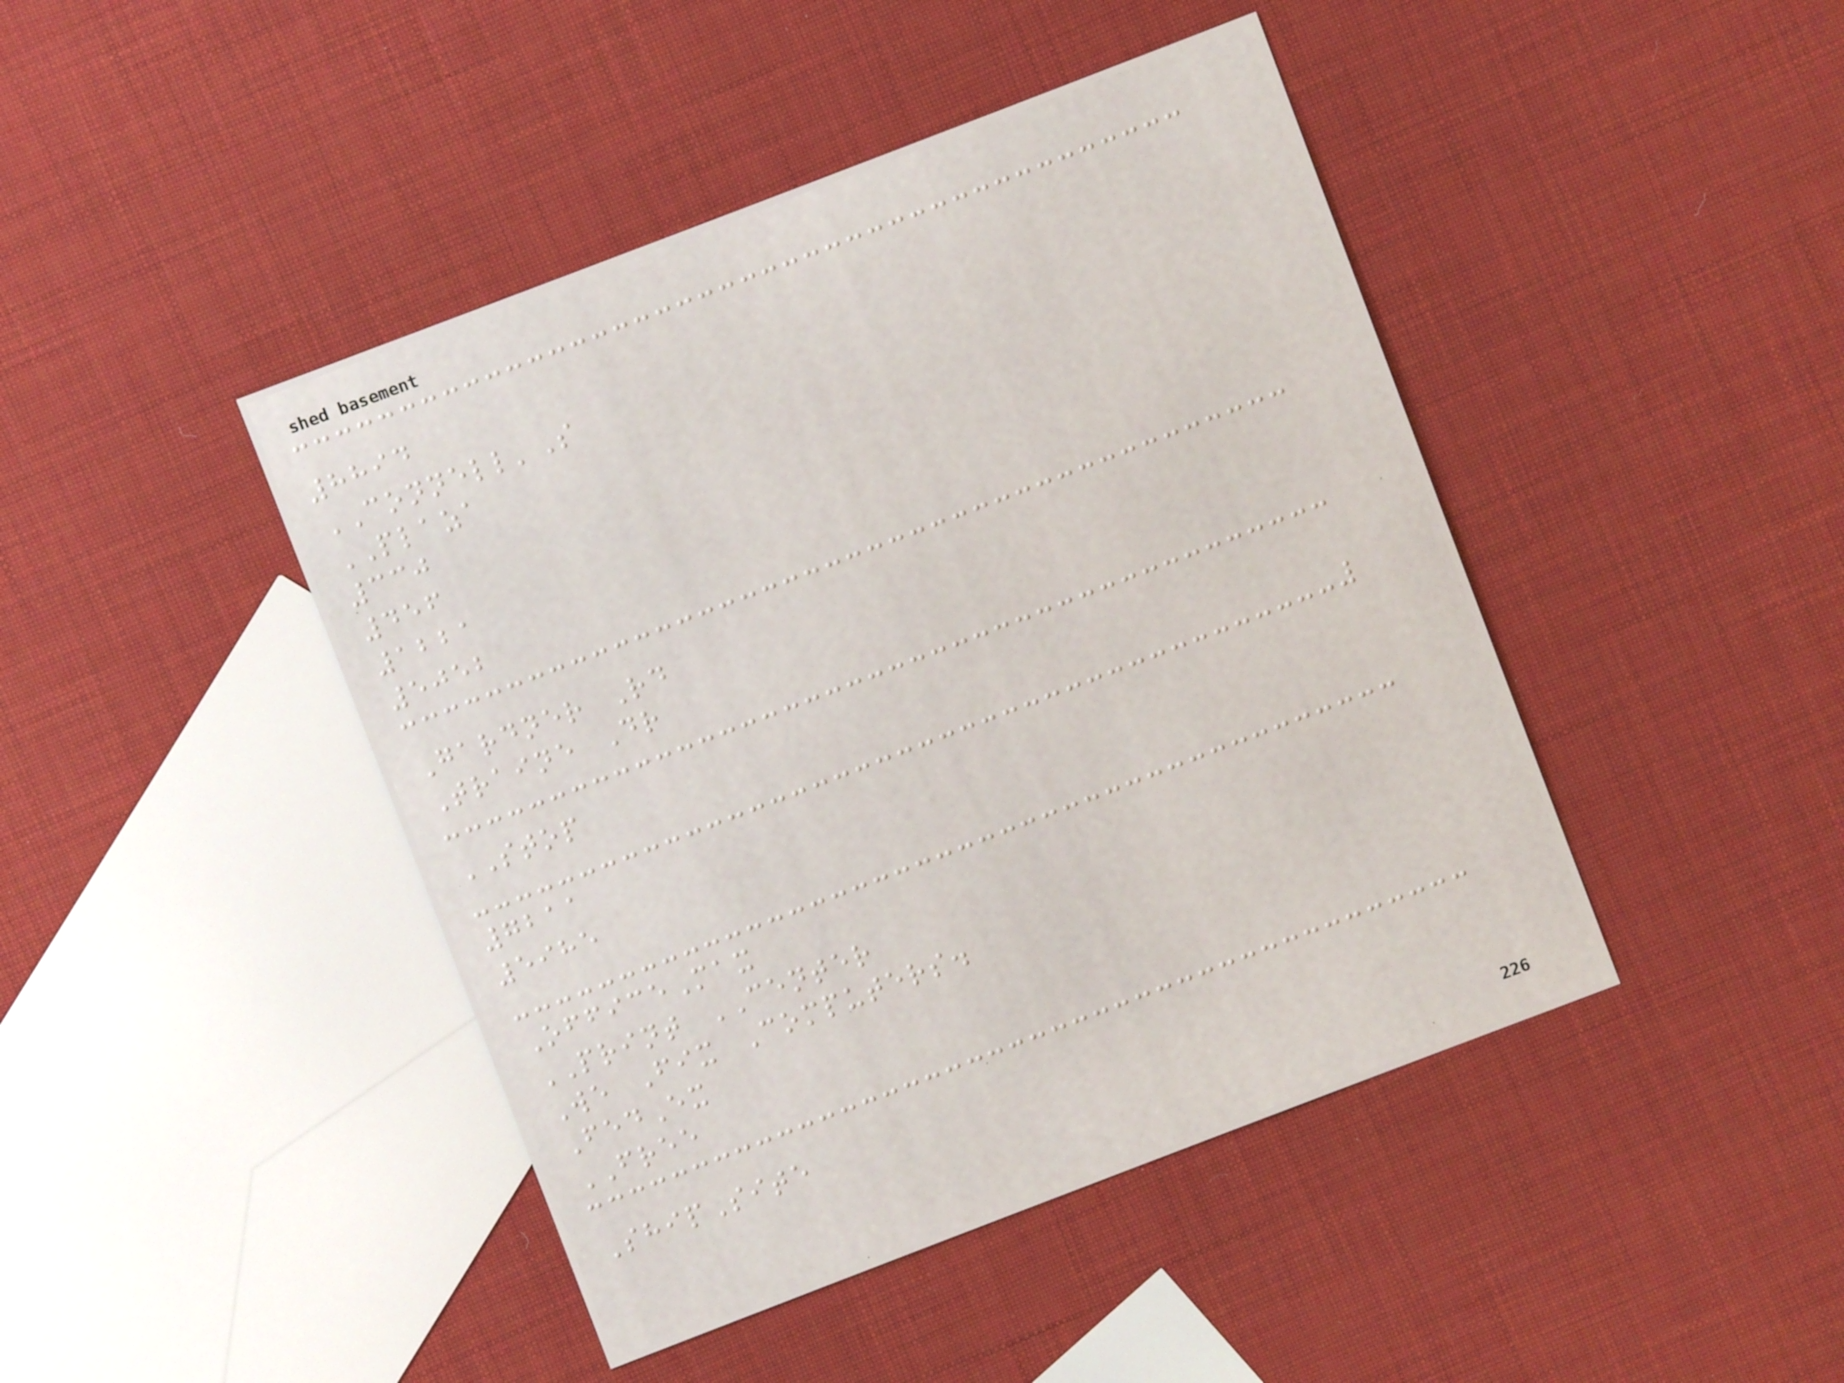8894
CONNELL'S
PLAZA
330
456
1221
5052
Gardner Rd
Traine Dr
STOP
7211
5985
OfficeMax
PRINT CENTER
We Fix Computers.
FedEx
FREE
ShipSite
